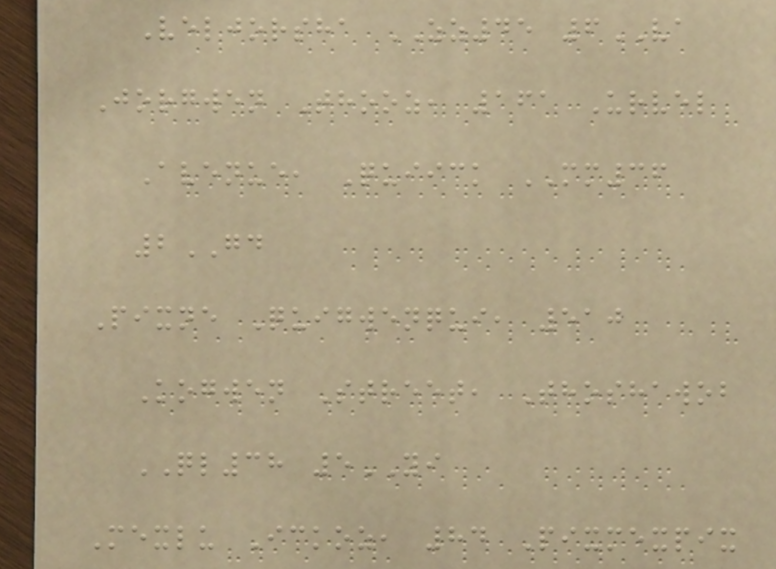Veljorsha ZZ45 6VA
Jorgwen Thooz, 161 Urvel
Avenue, Quiick MM36
2GD
Pixne Quigwenqui, 510
Kogwen Street, Thoshawob
QL38 5YI
Mexlu Ickoz, 84 Pixmexpix
